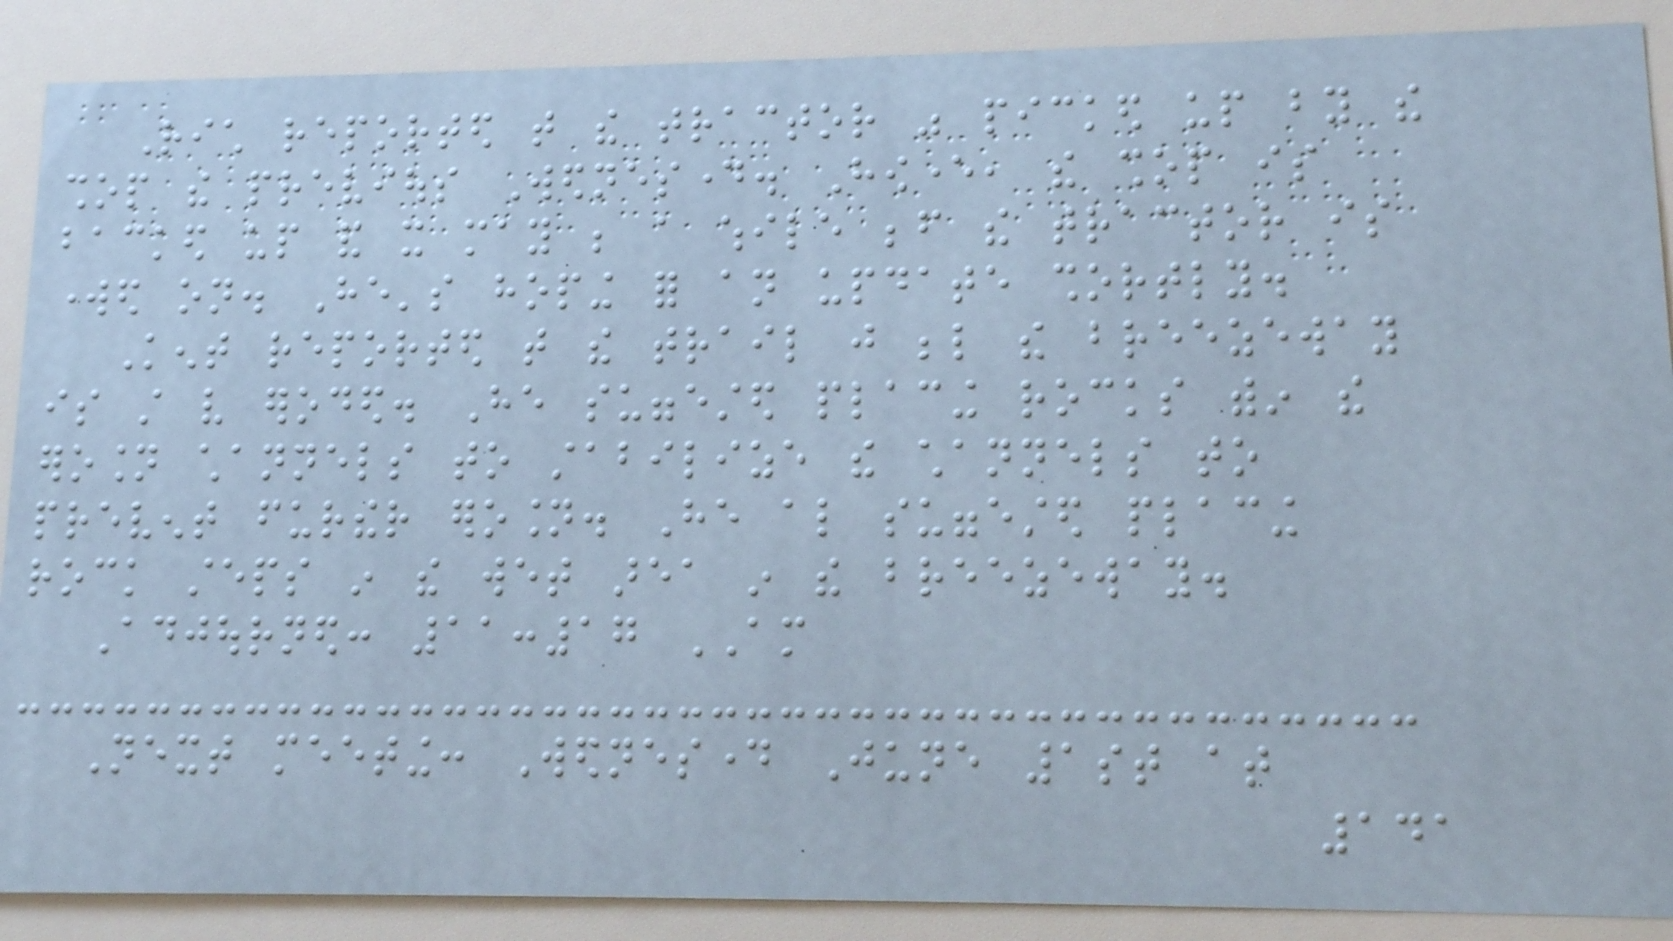Rich reported that the tractor was picked up by the
shop the previous Wednesday. However, the shop is
backed up and it may be a while before the tractor is
worked on. He's hoping for an update shortly.
Kent reported that the trail just below the breezeway
is still very eroded. He suggested placing rocks within the
erosion channels to stabilize the channels to
prevent further erosion. He also suggested placing
rock steps in the wet area in the breezeway.
Adjourned: 11:17 AM
Next meeting: Wednesday June 1st at
141
